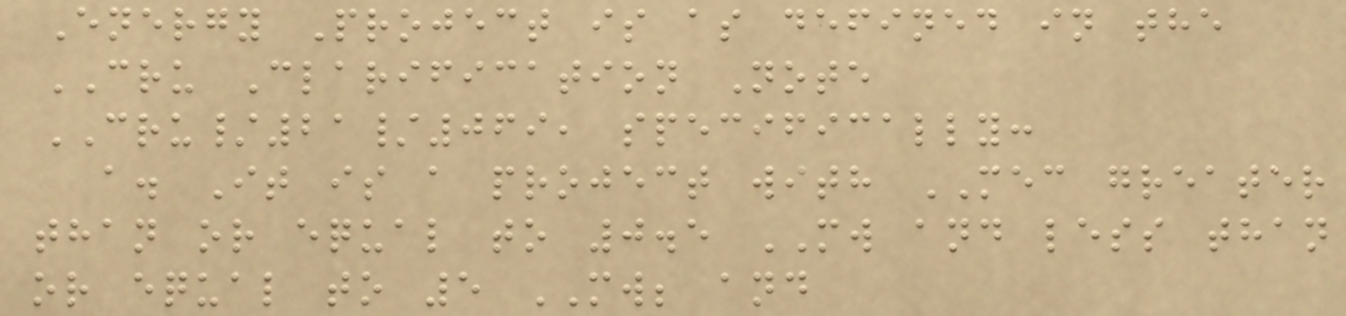Energy Project is as defined in the
CRU Clarification Note
CRU/21/069, specifically:
a. It is a project with MEC greater
than or equal to 0.5 MW and less than
or equal to 5 MW; and
